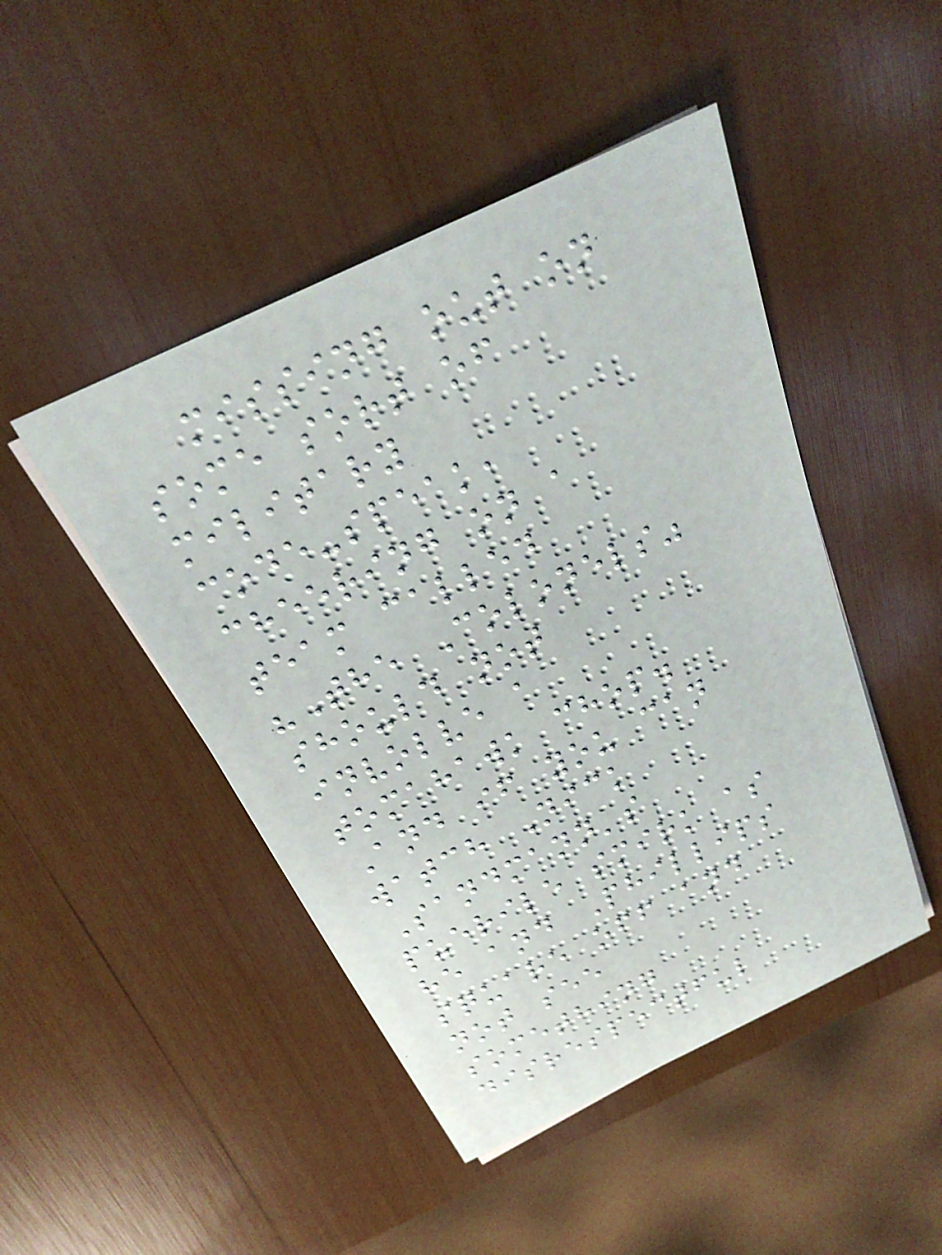missing out on
some sort of
military
code-speak,
cheering on a
team called
"The Colonels"
should not
involve a
tomahawk chop.
And if you can
watch Nick
Sandmann's
puerile smirk as
he and Phillips
square off and
not see
something
disrespectful
